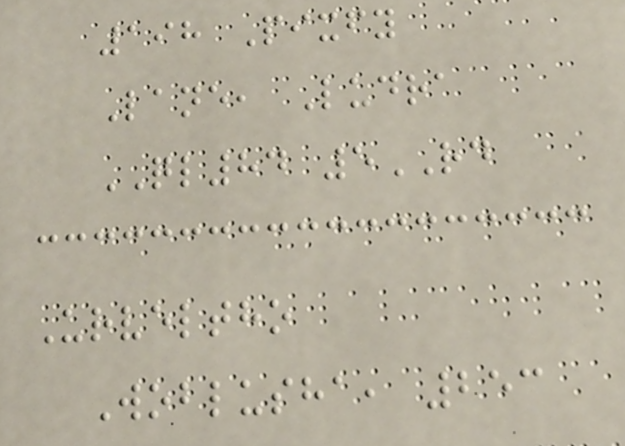198 Pixfy
Lane, Ludra
QL84 5RD
Urveltho
Woblusha, 253
